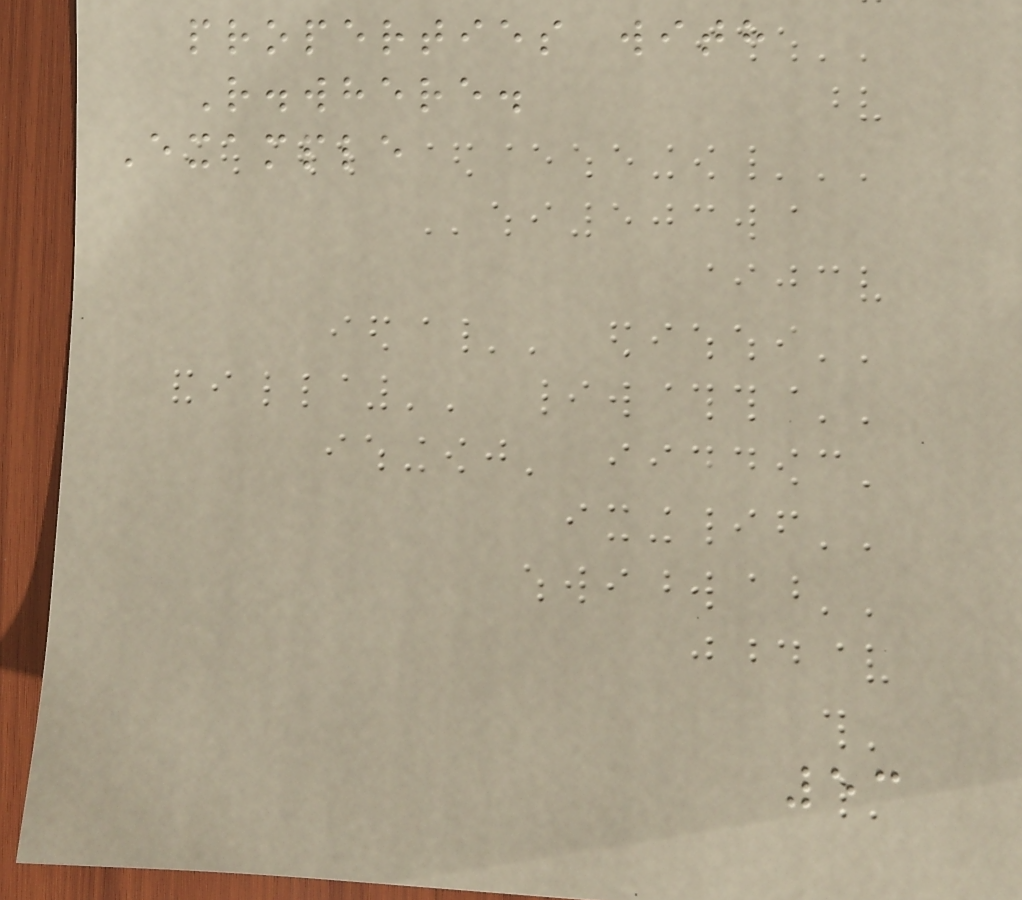properties with
R.where.
Example
53
